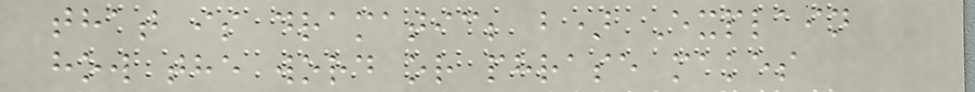that is dramatic; b) Explain
how the word or phrase makes
